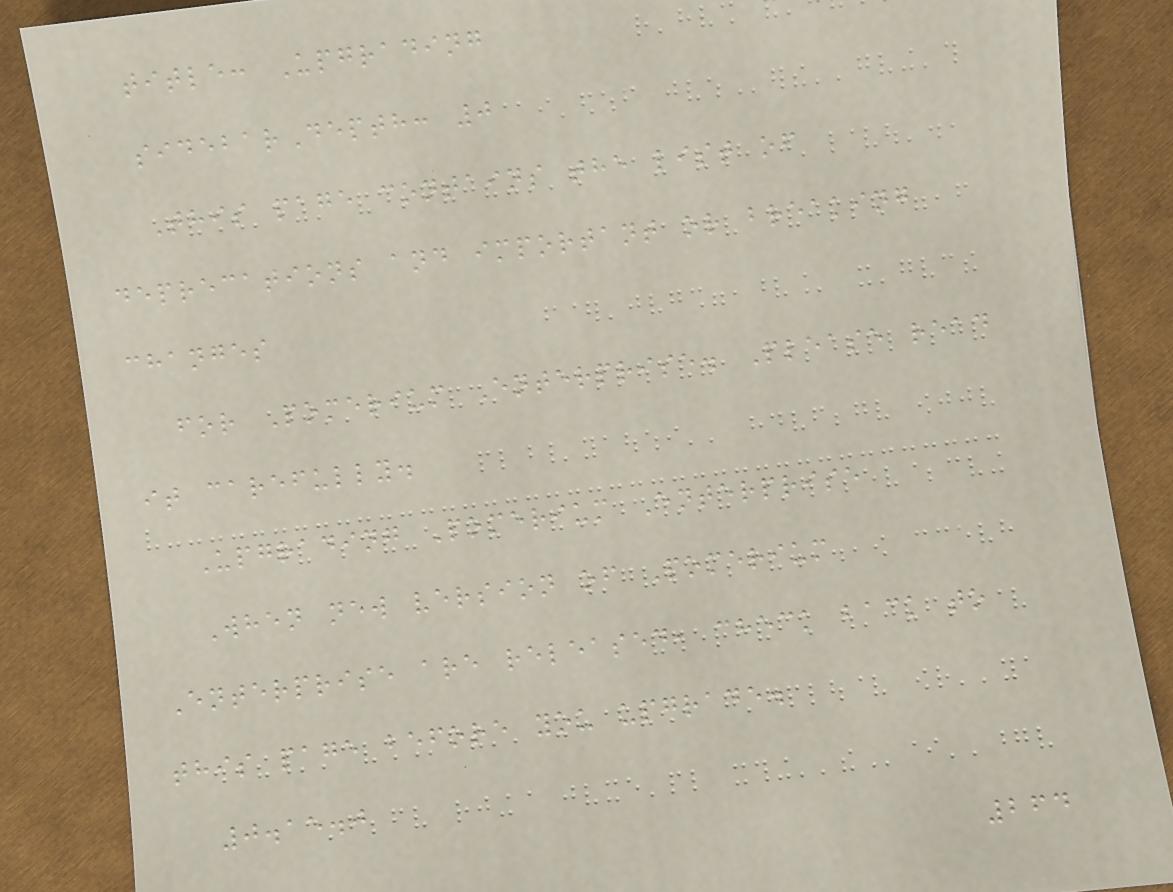title: Upgrading
sidebarDepth: 0
This page contains the list of
deprecations and important or breaking
changes
for Pomerium Enterprise. Please read
it carefully.
Upgrading Pomerium Enterprise
When new version of Pomerium
Enterprise are released, check back to
this page before you upgrade.
0.15.0
264
